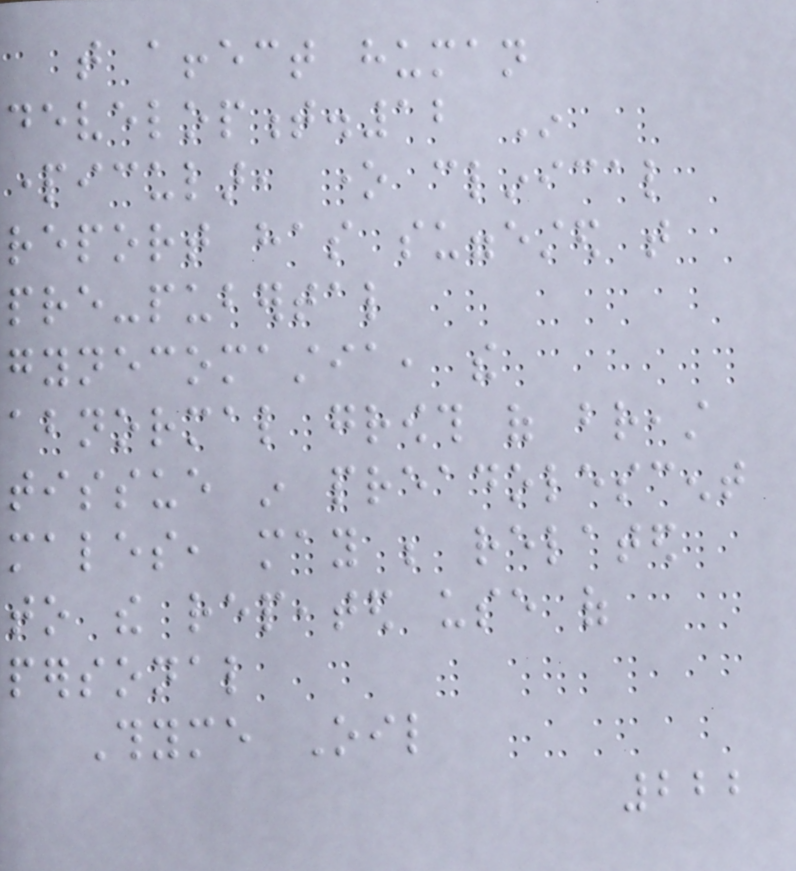that affect human
development.12 In
particular, one clinical
report has suggested that
pre-pubertal
gynecomastia, the
abnormal growth of breast
tissue in preadolescent
males, may be related
to the repeated use of
personal
Thyme Oil
222
